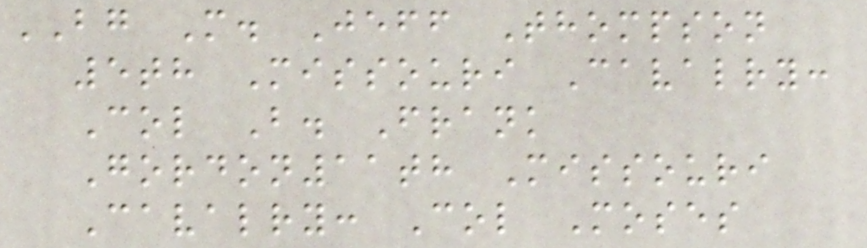BG M. Jeff Thompson
5th Missouri Cavalry:
Col B. Frank
Gordon11th Missouri
Cavalry: Col Moses
